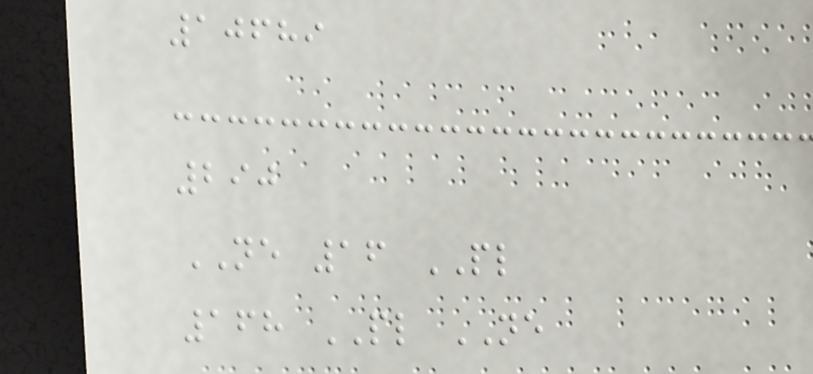10689
290
NE 16 PL
168 PL NE
